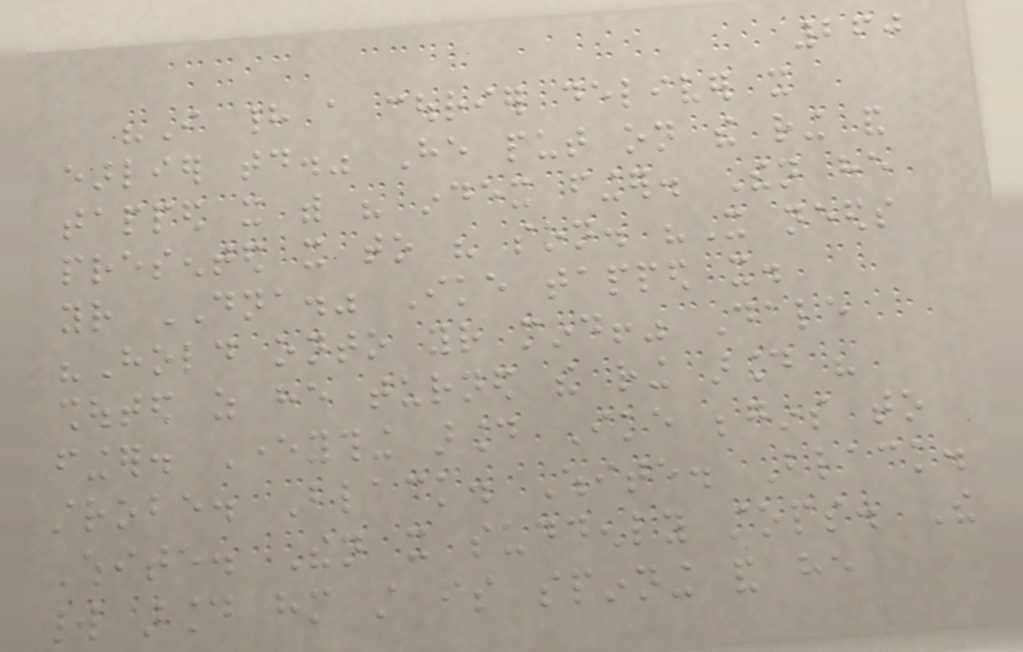260
"I had a courier deliver it
earlier today." He put on the ring and
tapped it with his index finger. Then he
presented it to his son. "It needs
your DNA." Ike tapped it.
"Hold onto your mind!" Dale
shouted as he turned the ring around his
finger. Everything around Ike begins to
strobe. Black. White. Black.
White. Then it suddenly stops. The
world around him still is spinning and he
